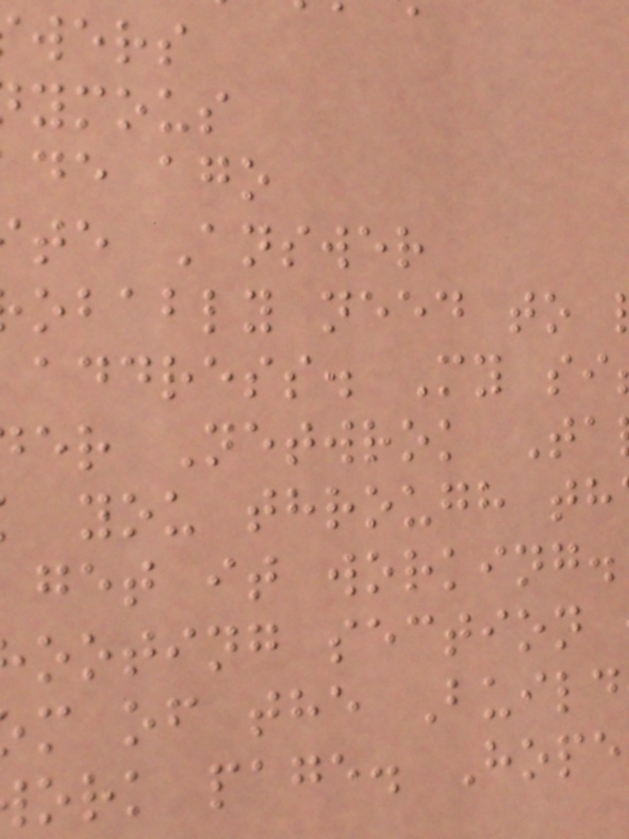wers
ymous
de ago
te Answer
obably need to
address. My si
er Netwrok Ta
you through th
get it working.
ooting section
m of the Build
ork page. Hope
